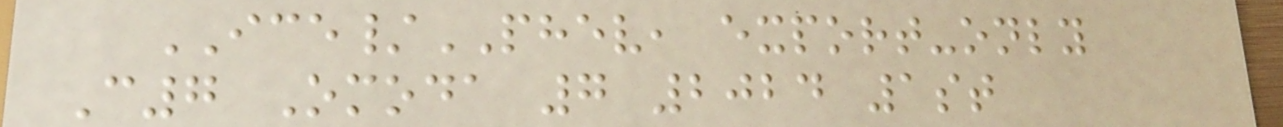ICE/PHEV, export-only
C7 Omoda 7 2024 1st
